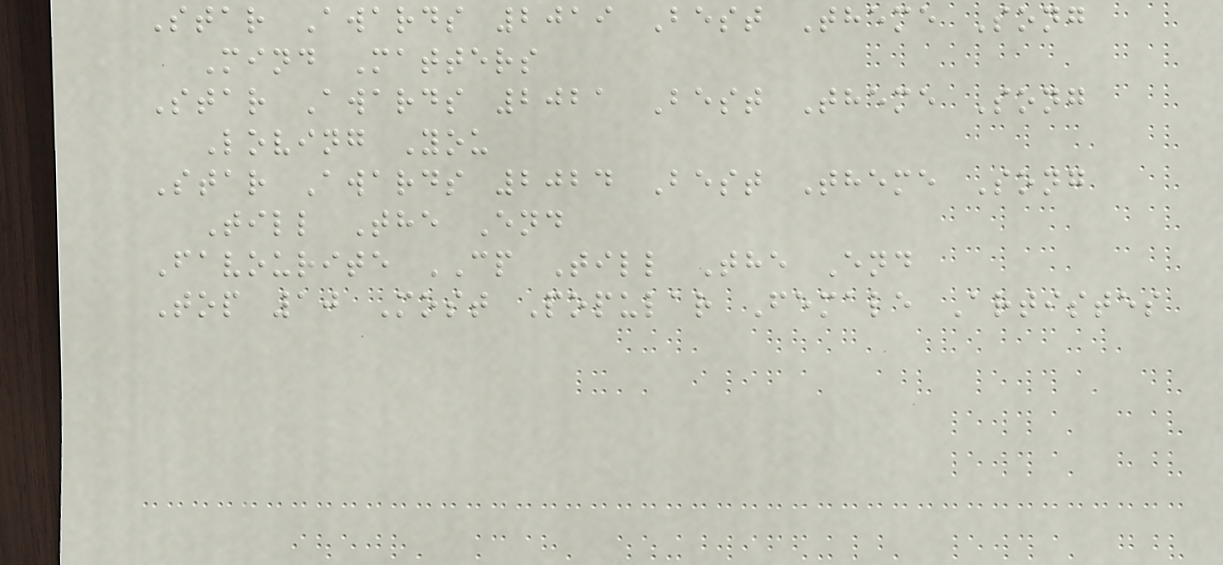Star Awards 2019 Best Theme Song
Mind Matters
Star Awards 2021 Best Theme Song
Loving You
Star Awards 2024 Best Theme Song
Till The End
Favourite CP Till The End
Top 10 Most Popular Female Artistes
